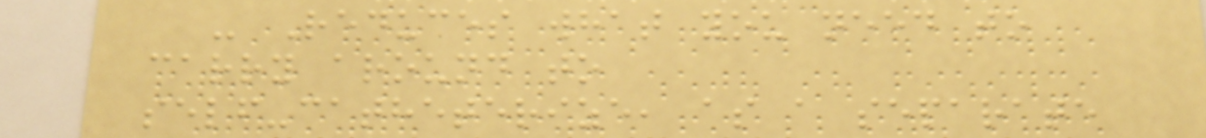- Reduces what you need to
carry around to
self-catheterize, as a separate
